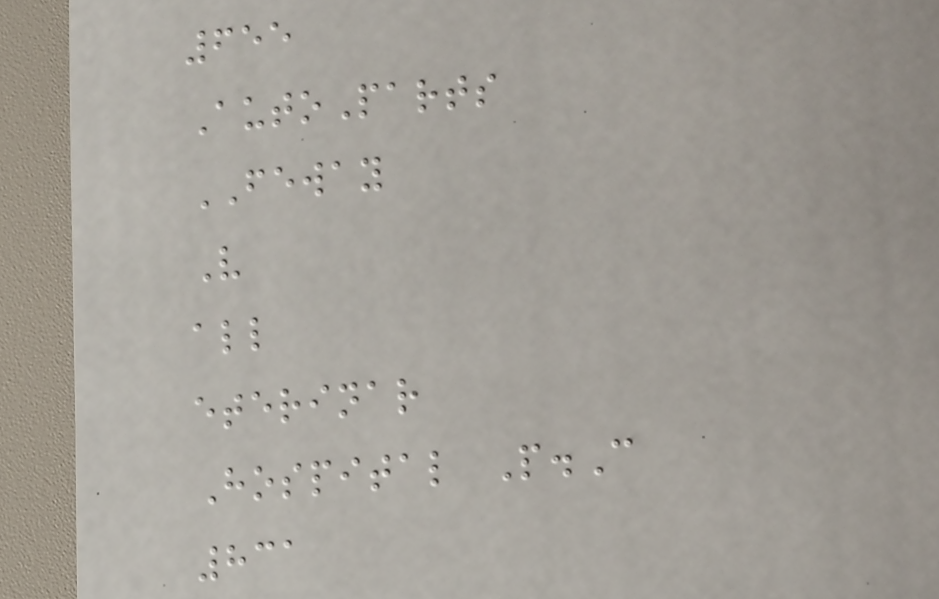655
AutoParts
FEWAY
V
all
eterinar
Hospital P.C
831
